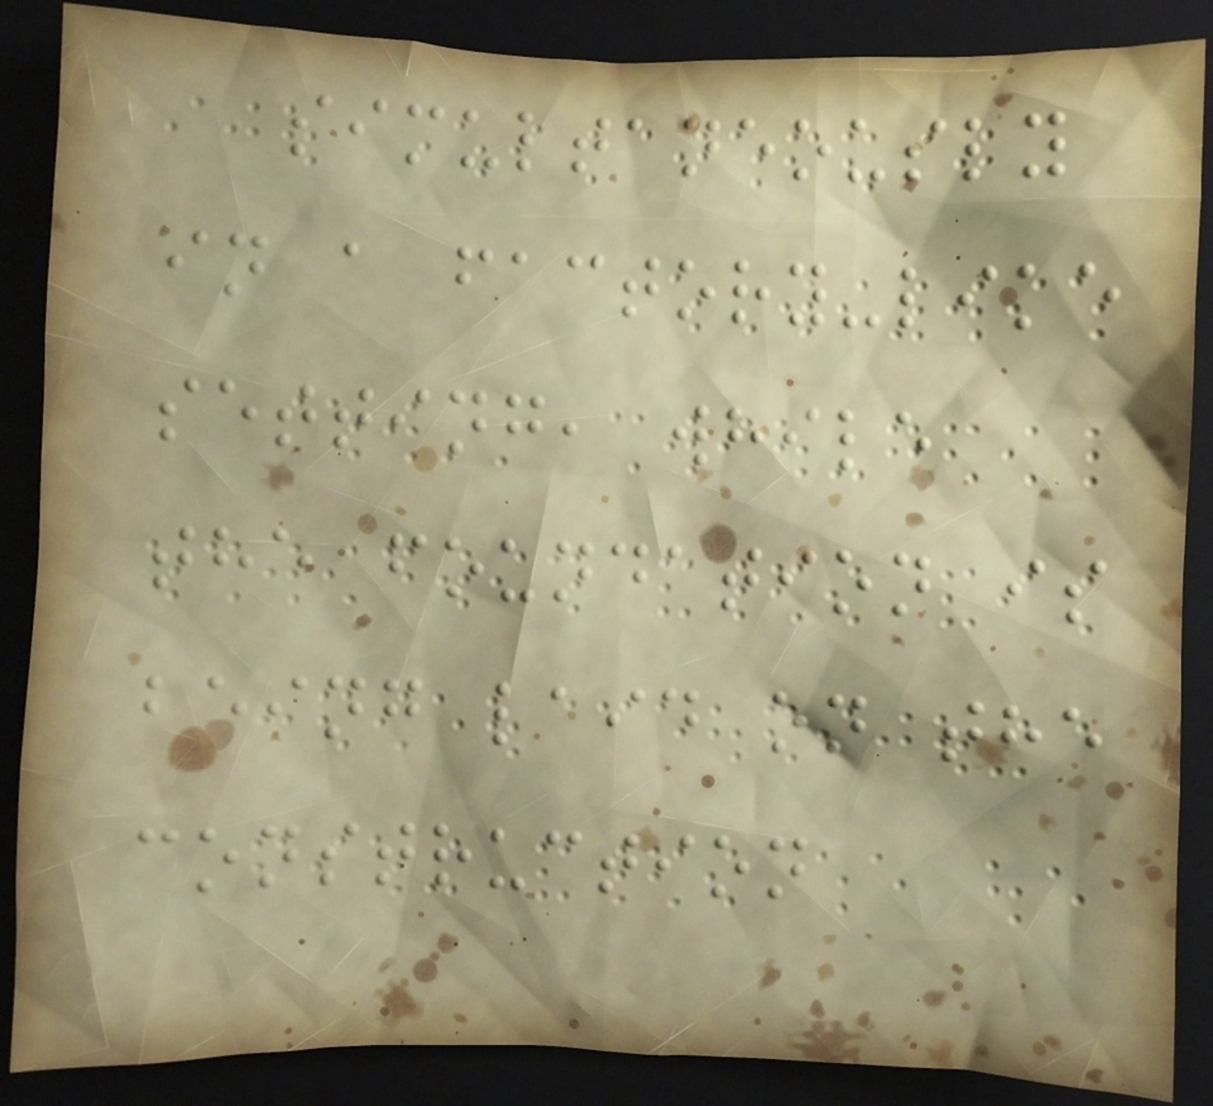simultaneously
in a factory-like
setting, while
the foundation is
being laid on the
construction
